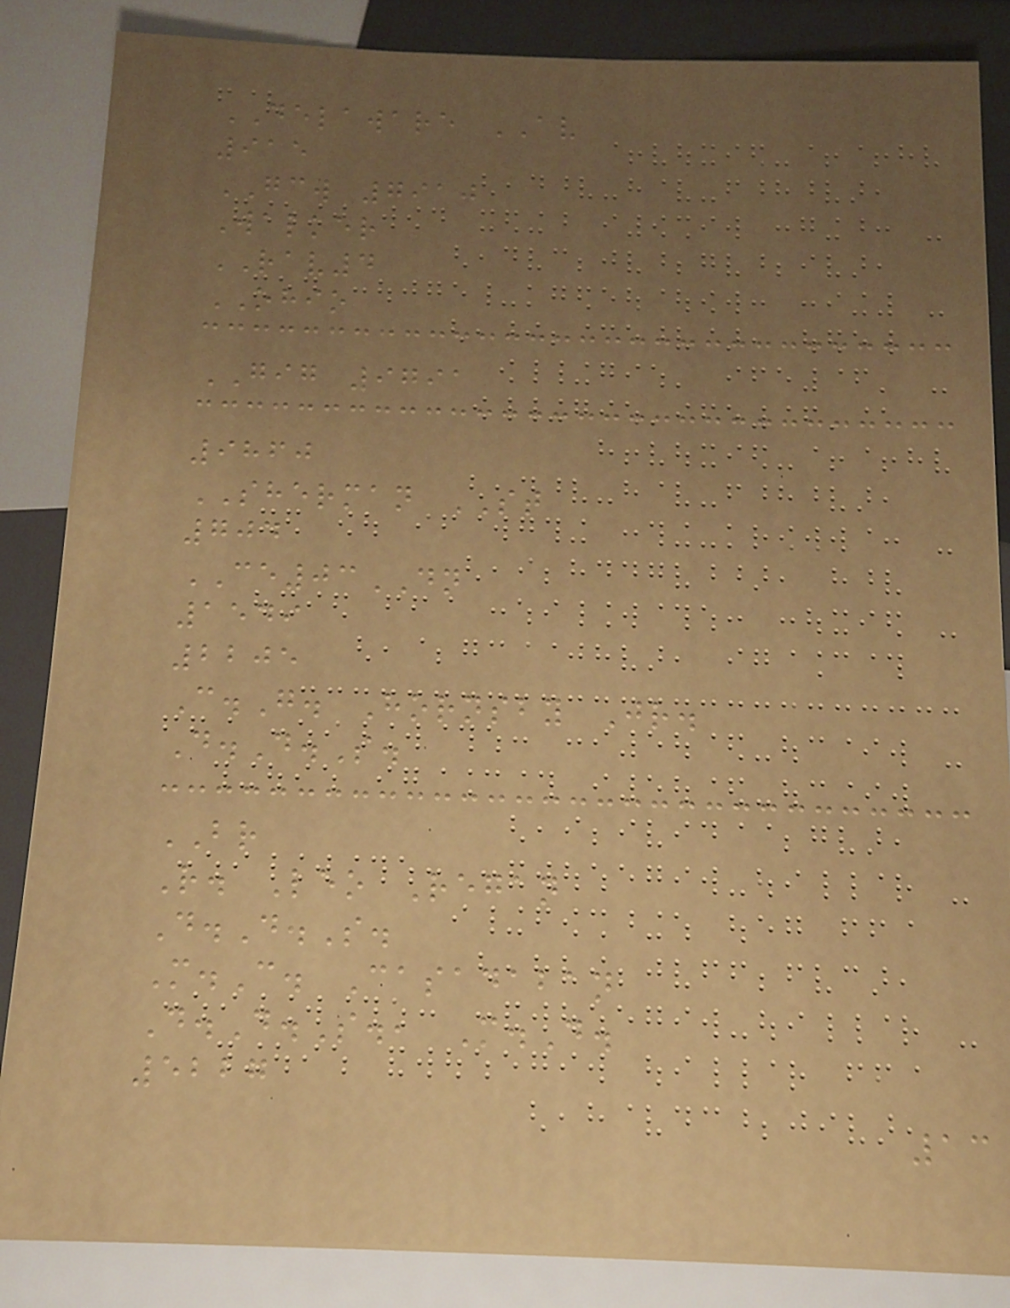DELAWARE AV
915
GCW 7910
Walker
RAV4
OHIO
GIG 9791
9860
SHERMAN ST
704
CE03DN
1549
2205
C.G. Hornsby Jr.
D.D.S.
BR
R. Leo Regan
D.D.S.
M.C. Casadaban
D.D.S., M.D.
5227
13
